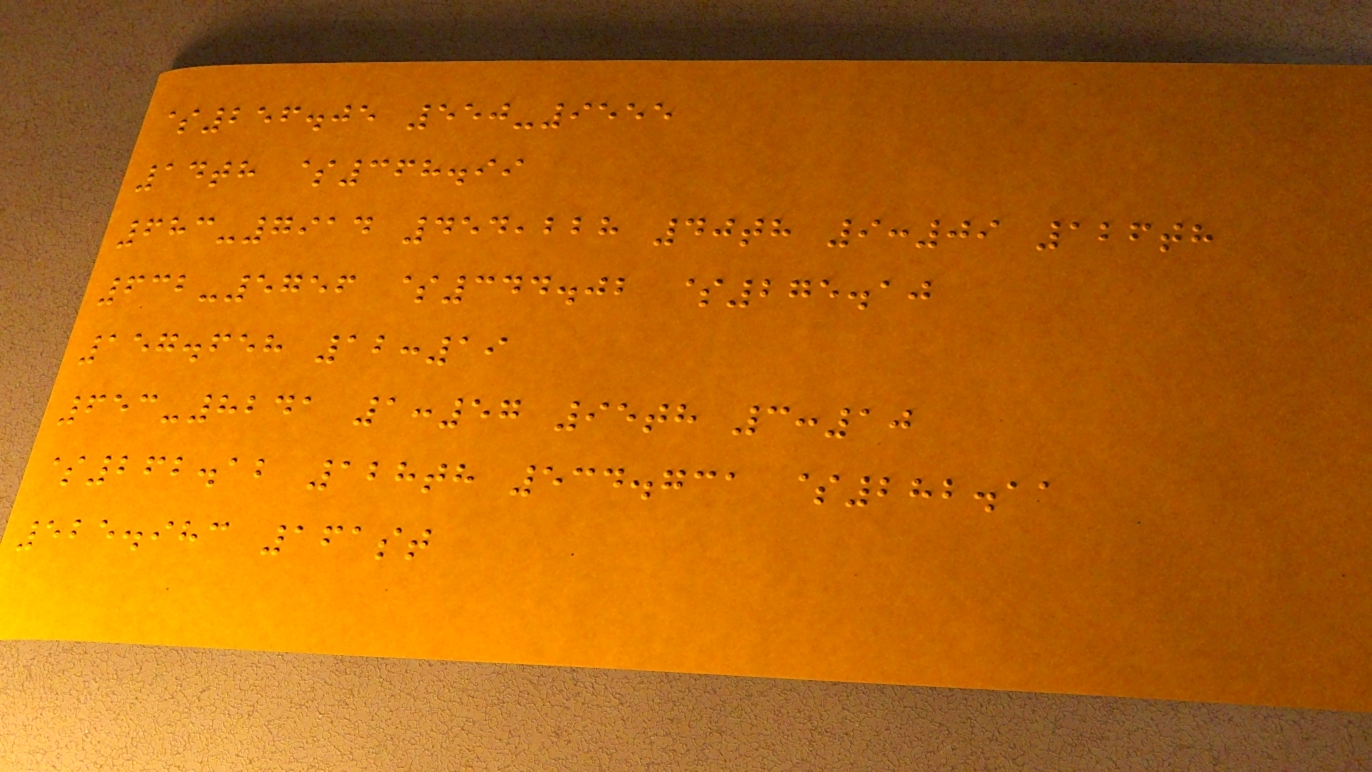$256.05 550-9555
14th $368.99
683-7914 454,228 40th 9:09 126th
632-5756 $344.02 $275.10
157.658 12:19
653-8241 1:57 95th 3:10
$262.12 128th 534.731 $282.11
525.983 161st
